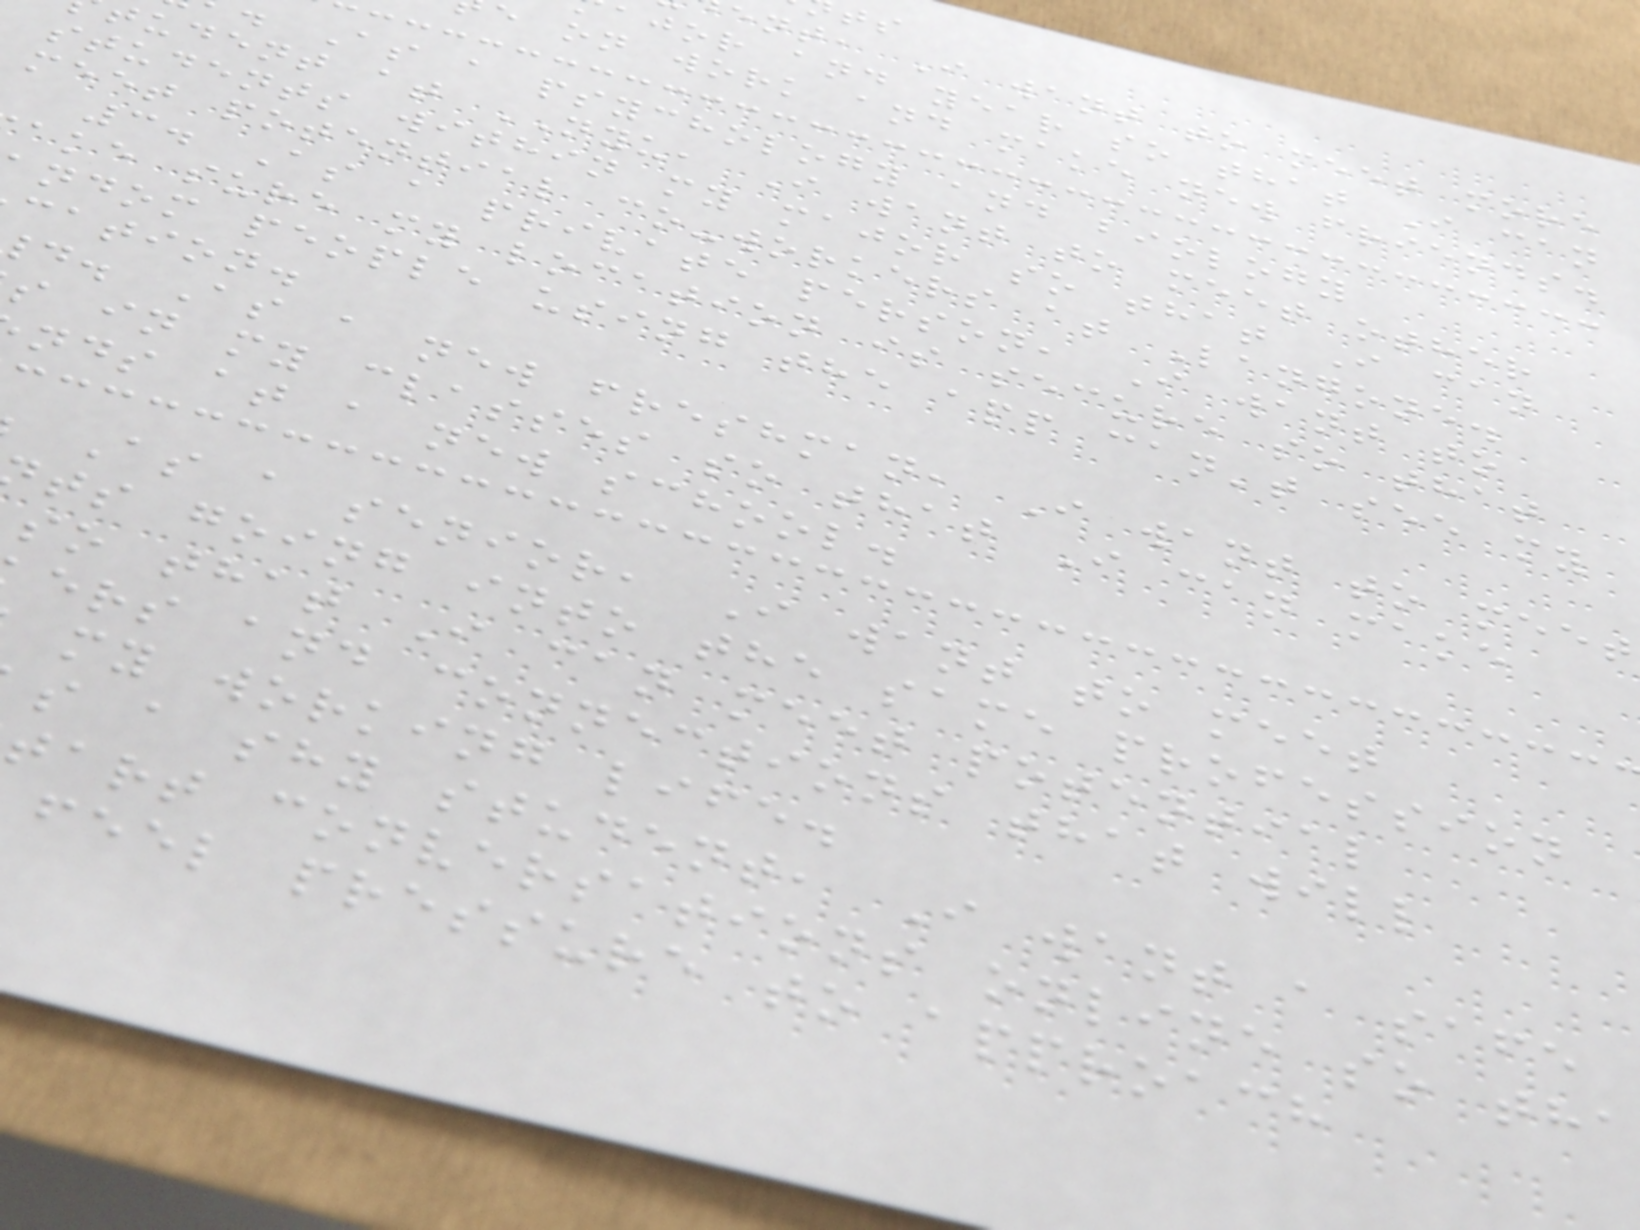ent, I want to meet more
ajor and year so that I can
e on work and make new friends.
. As a psychology and biology
tudent at NYU, I want to meet other
students within my major so that I can
meet potential co-workers at Langone.
3. As a private person, I want to
ake sure my location is secure so that
ndom people using the app can't see my
cation.
d. As a new freshman, I want to meet
s in my classes so that I can make
nds at a new school.
As a senior, I want to meet
ts going into the same profession
so that I can meet potential
ers and connections that will
my working life.
s a shy student, I want a safe
tart conversations online so tha
feel pressure to approach
